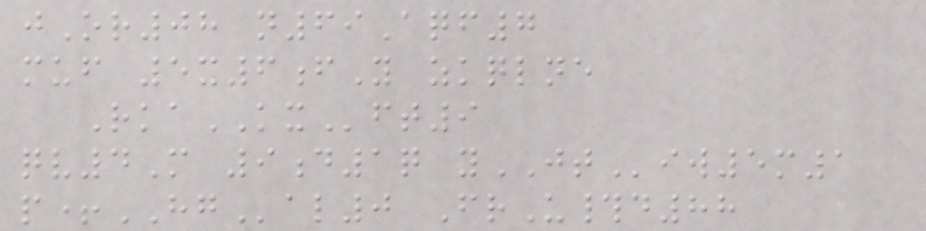jOr08 n69Aqf7
muf 5x6fY zkqlne
RkaKXft9
qv4M 9d1q yJTiw5m1
p+HGal0 FrU#d88
